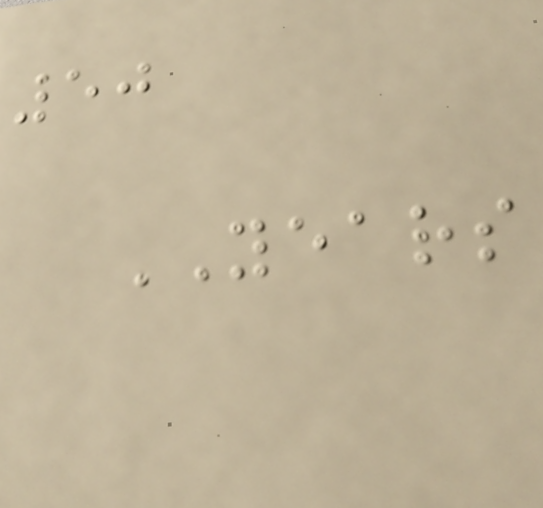50
YEARS
